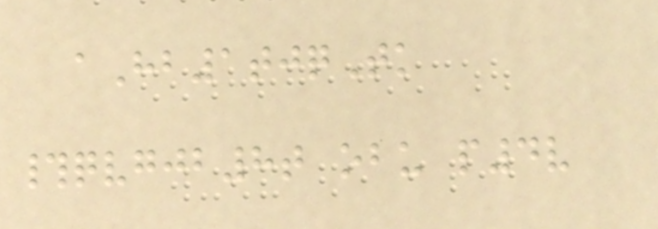aHb1tjqTk
#qvgjb8t obu p4v
